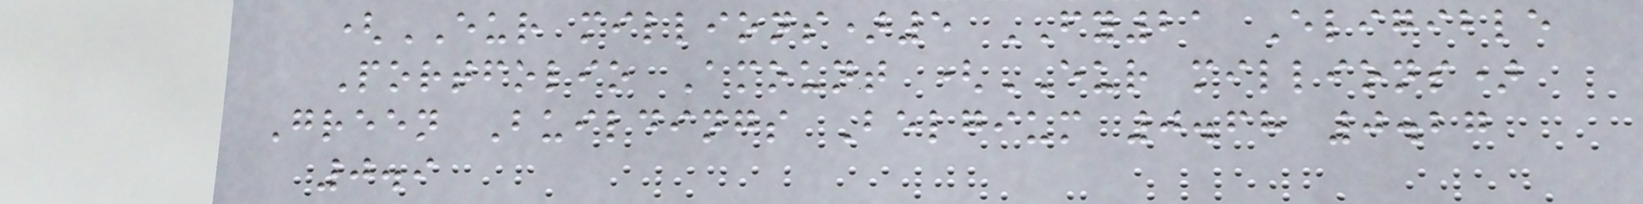(EUR millions)5 FY21 Eligible
Portfolio Amount (EUR millions)
Green Buildings Belgium 0.68 0.27
0.9
